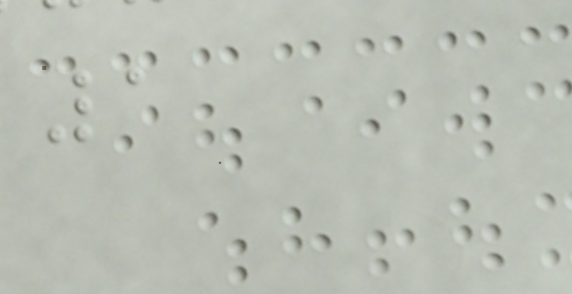1
